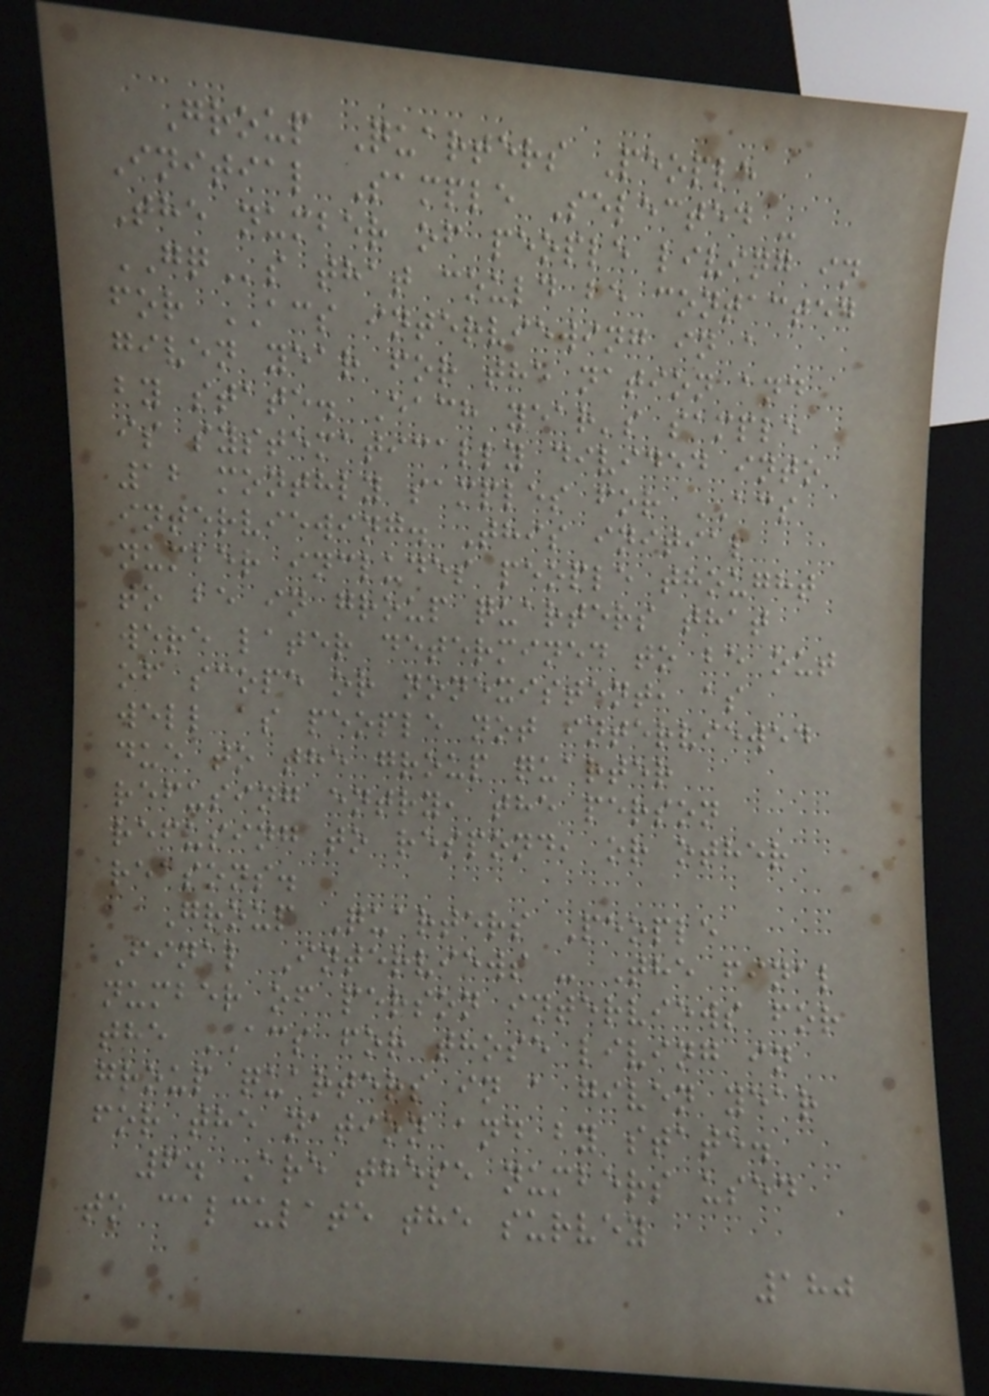Group Quarters People
Initial Sample Selected -
The number of people living in
GQs that could be contacted
for ACS interviewing in a
given year for the nation and
by state. Each year's sample
is systematically divided into
12 monthly samples for ACS
interviewing. This initial
number includes people thought
to be in group quarters that
were later determined to be out
of scope or nonexistent, as
well as people not interviewed
due to the group quarter
refusing entry, the person
refusing to respond, or other
reasons.
Group Quarters People
Final Interviews - The final
number of person interviews for
the ACS for those living in
group quarters in a given year
for the nation and by state.
6. Are these numbers used
to calculate the survey
180
